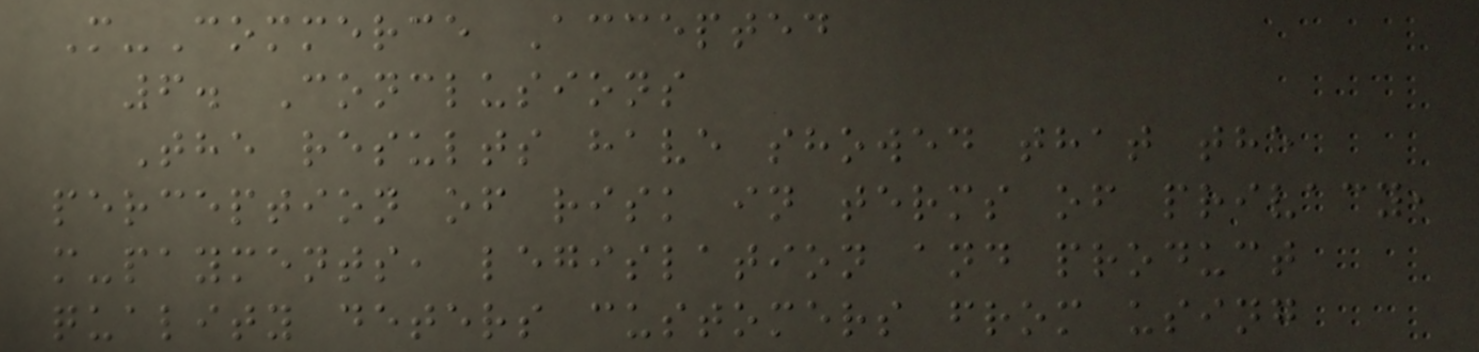M-Commerce Accepted
6. Conclusions
The results have showed that the
perception of risk in terms of privacy,
m-payments, legislation and product
quality deters customers from using
